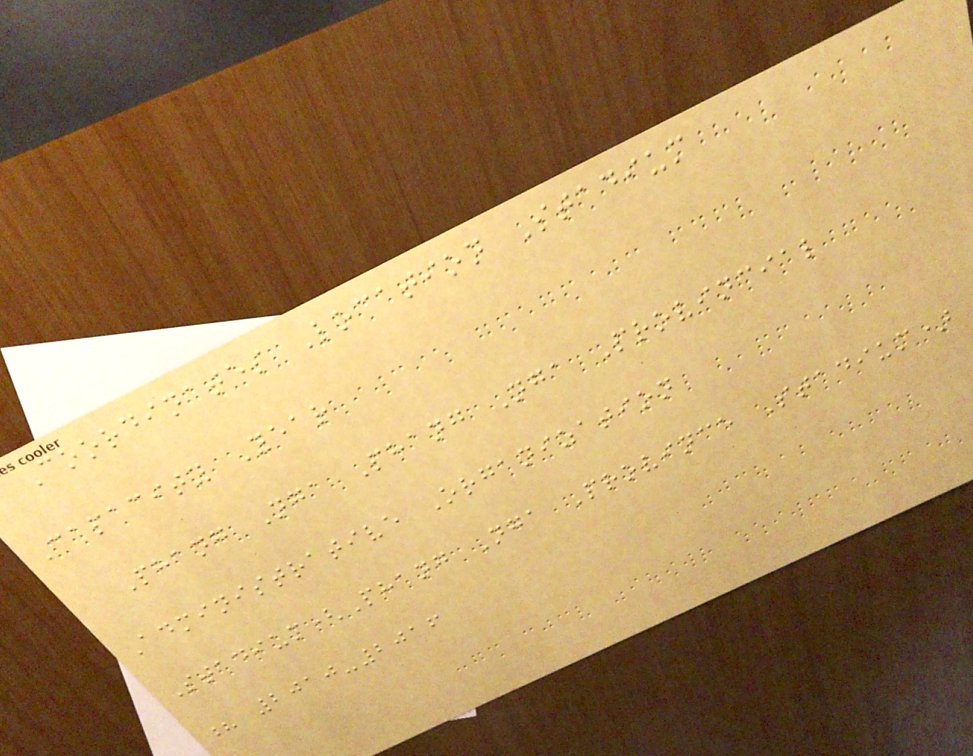Coordinates Location Stadium
Capacity Year
Phang Nga Phang Nga Provincial
Administrative Organization
Stadium(Phang Nga Province Stadium)
? 2010-2016
